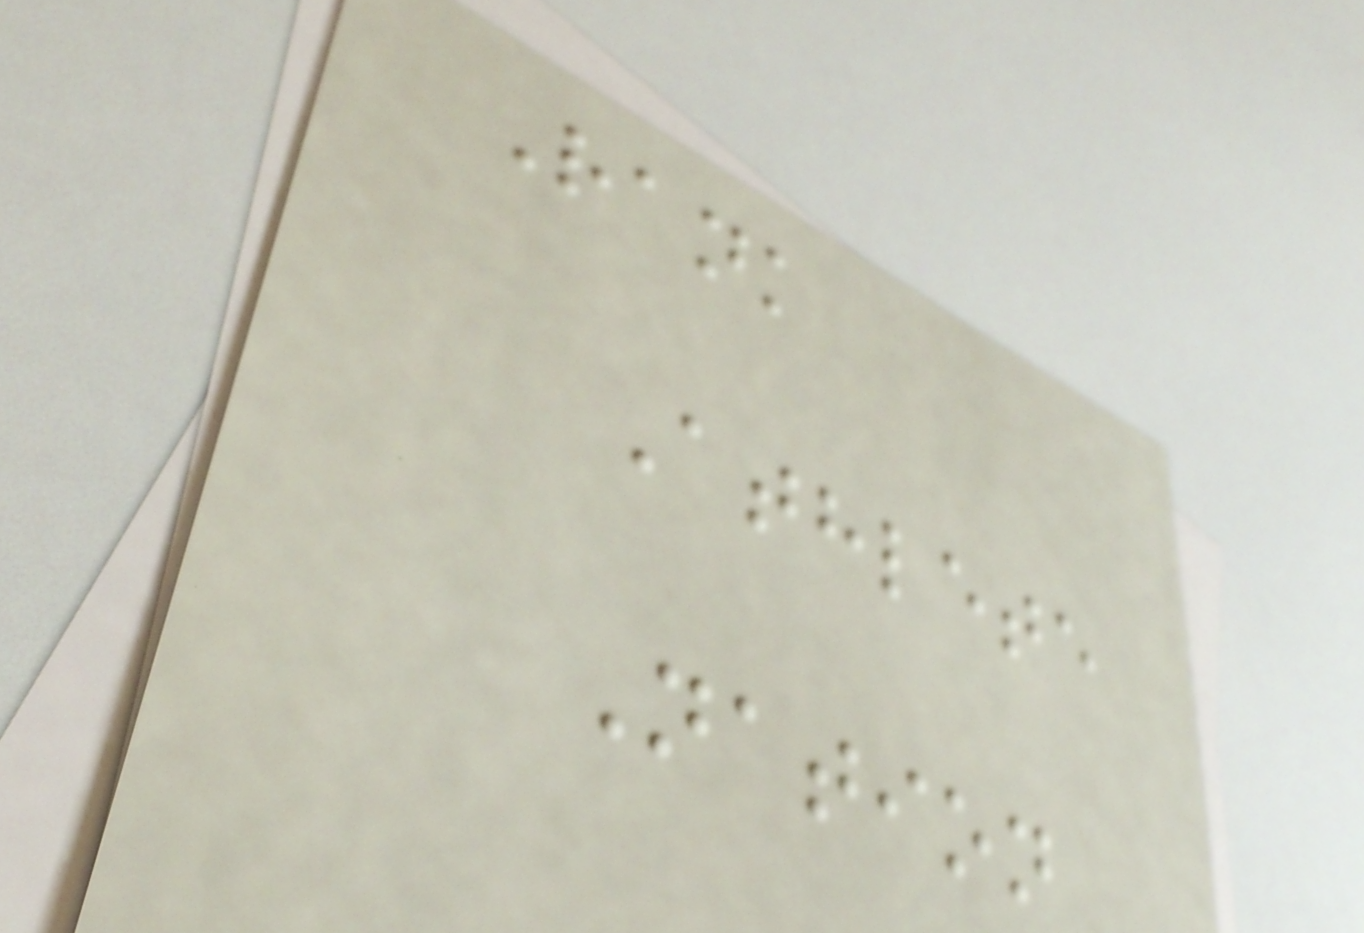Rank
Athlete
Nation
